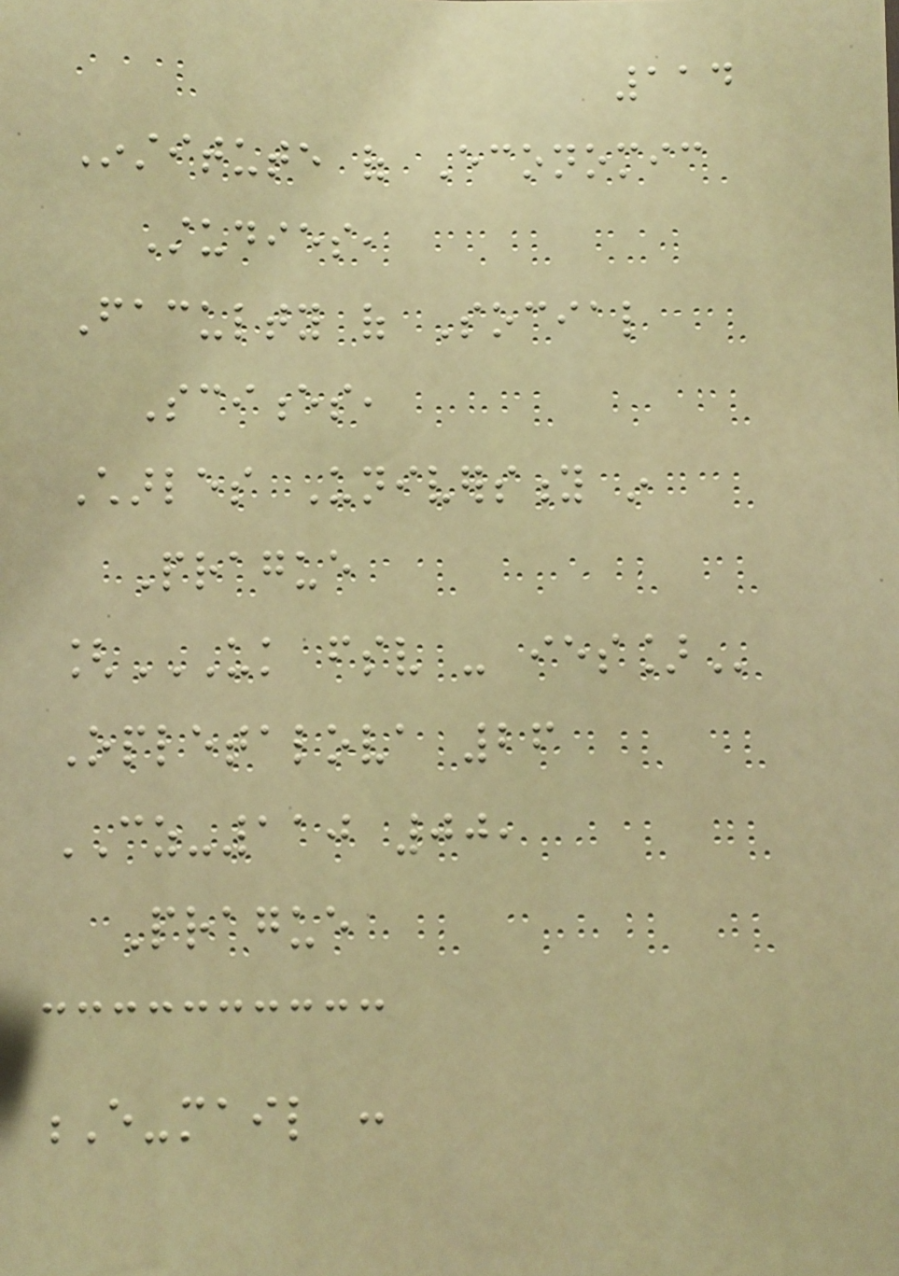114
Institute of Economic
Studies,
Faculty of Social
Sciences,
Charles University in
Prague
[UK FSV - IES]
Opletalova 26
CZ-110 00,
Prague
E-mail :
